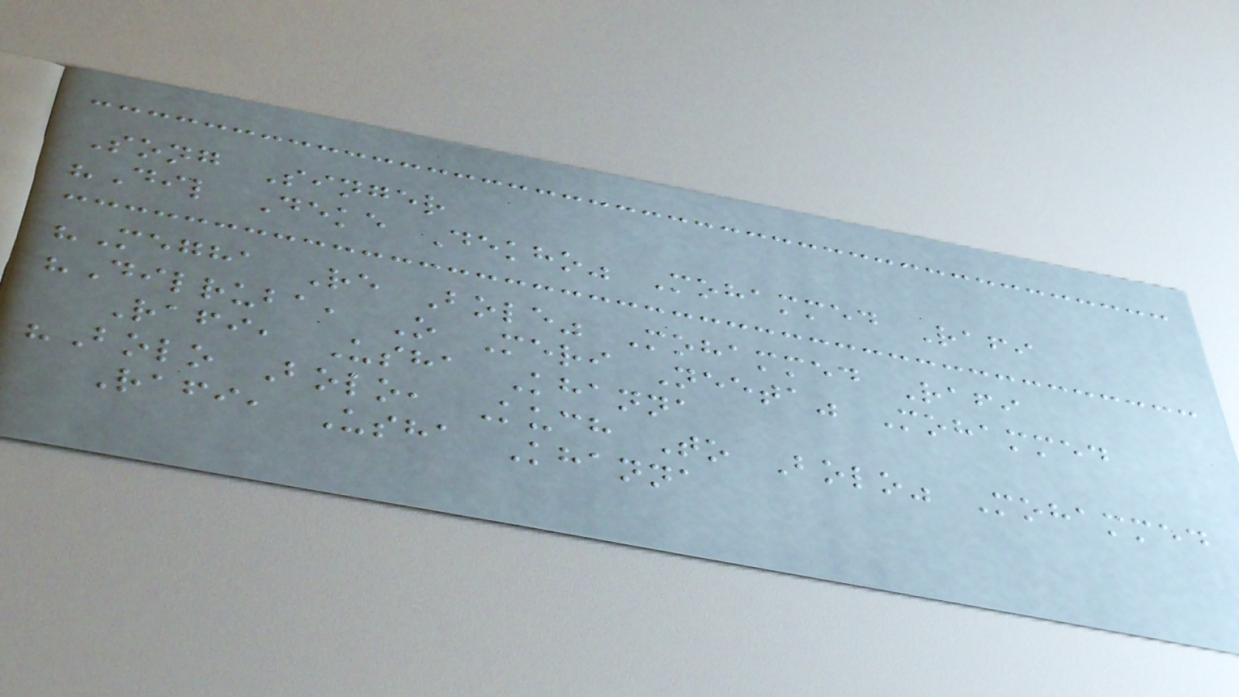Song Singer
"Dil Deke Dekho" Mohammed Rafi
"Megha Re Bole" Mohammed Rafi
"Dilruba, O Meri Neeta" Mohammed
Rafi, Usha Khanna
"Bolo Bolo, Kuch To Bolo" Mohammed
Rafi, Usha Khanna
